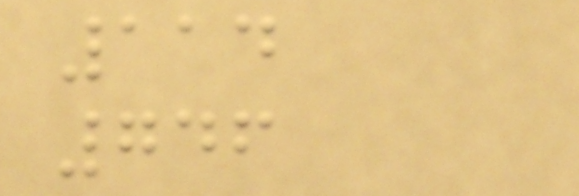114
746
